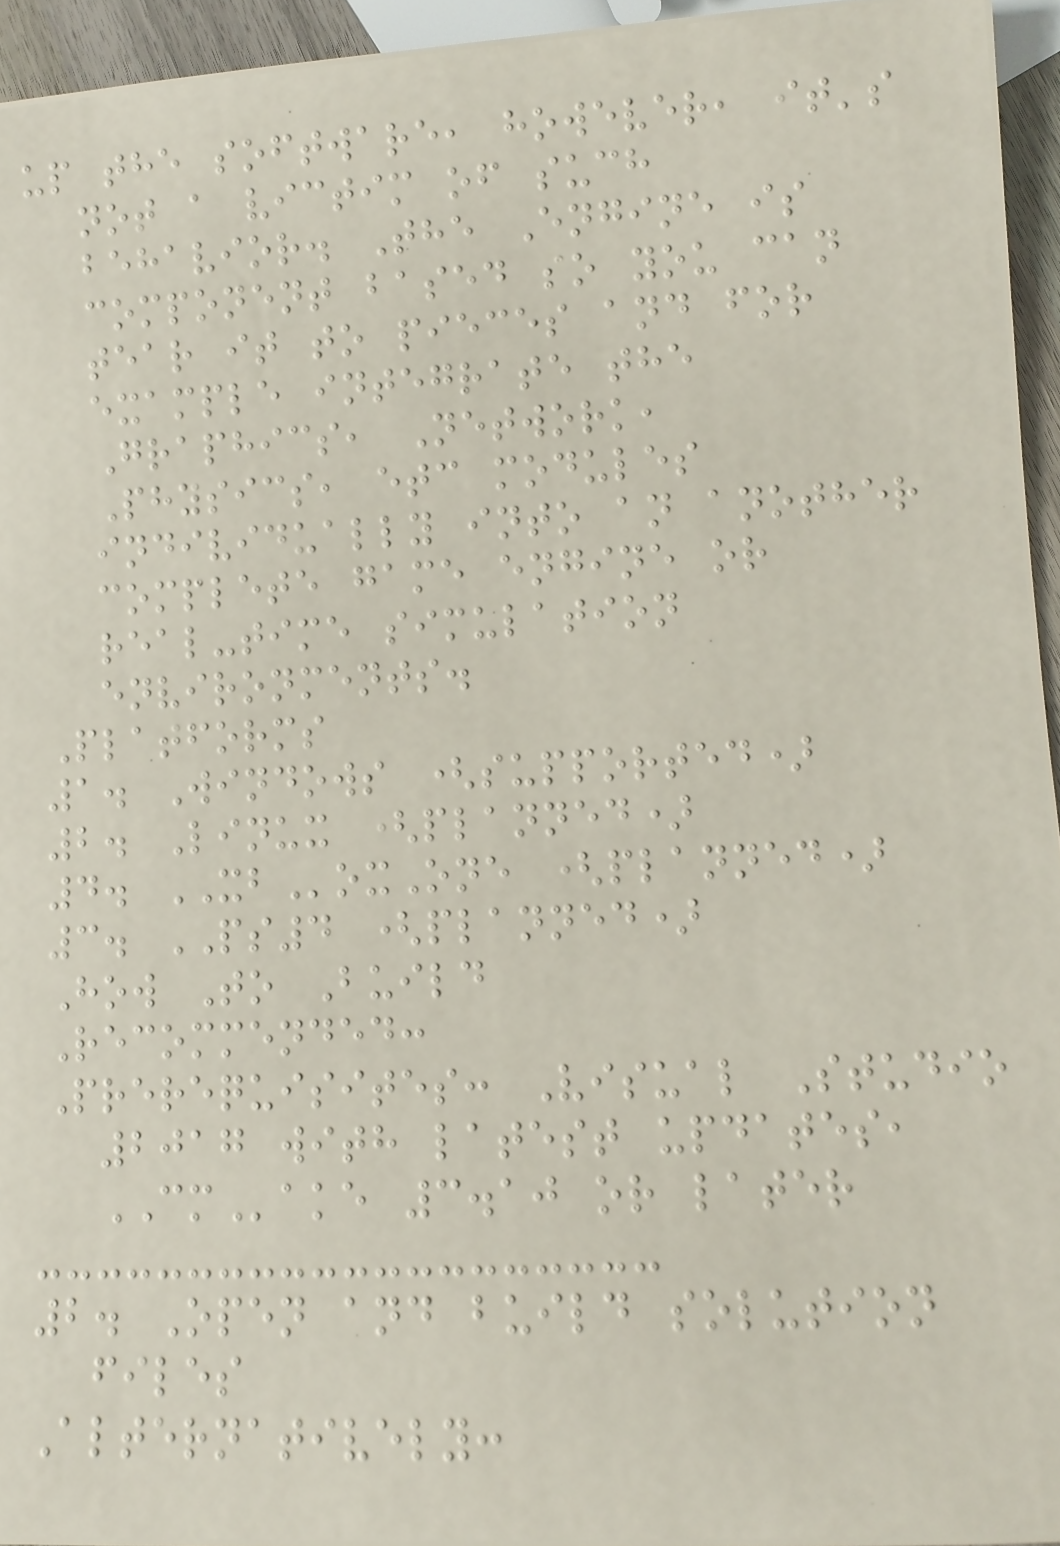up the software, however, it's
not a victim of such
behavior. The Engine is
component based so you can
tear it to pieces and for
example integrate the
Graphics, Network,
Physics, etc modules
individually into an another
complete game engine or
real-time simulation
environments.
Platforms
1. Windows (supported)
2. Linux (planned)
4. XBoxOne (planned)
3. PS4 (planned)
How To Build
Recommended:
Prerequisites: Visual Studio
2017 with latest updates,
CMake 3.10 or later
2. Open and build solution
files
Alternatively:
